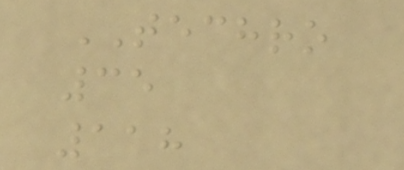TECHRO
35
118
